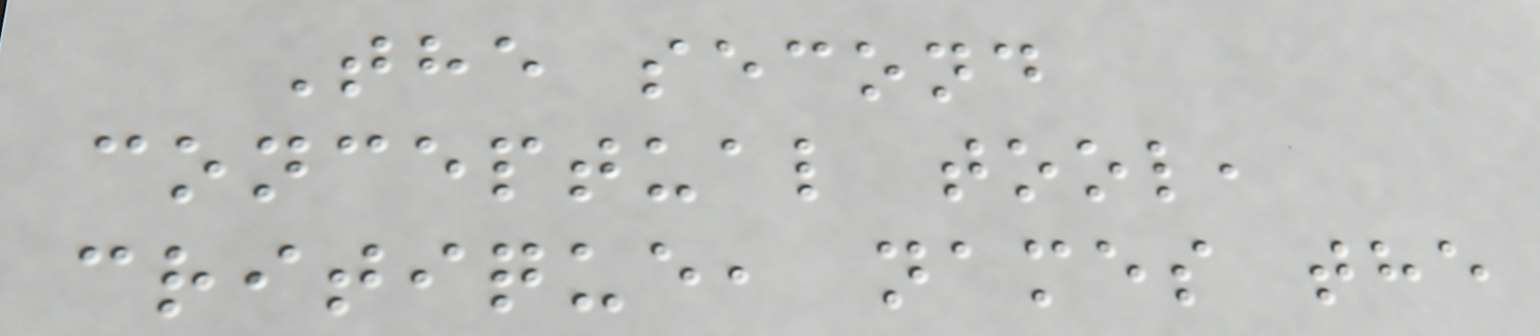The second
conceptual tool,
critique, names the
